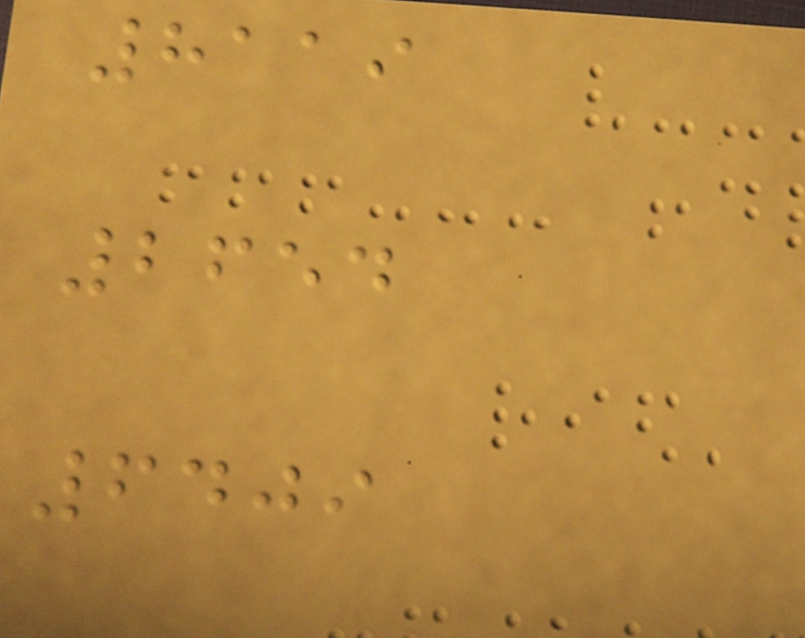8119
2654
6409
